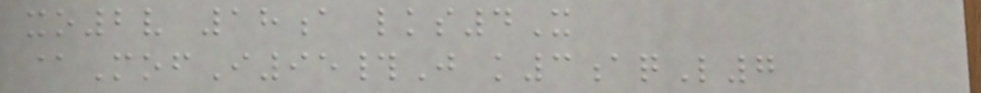xo2v 18a lks4X
@MofI95#J k3aqL7
